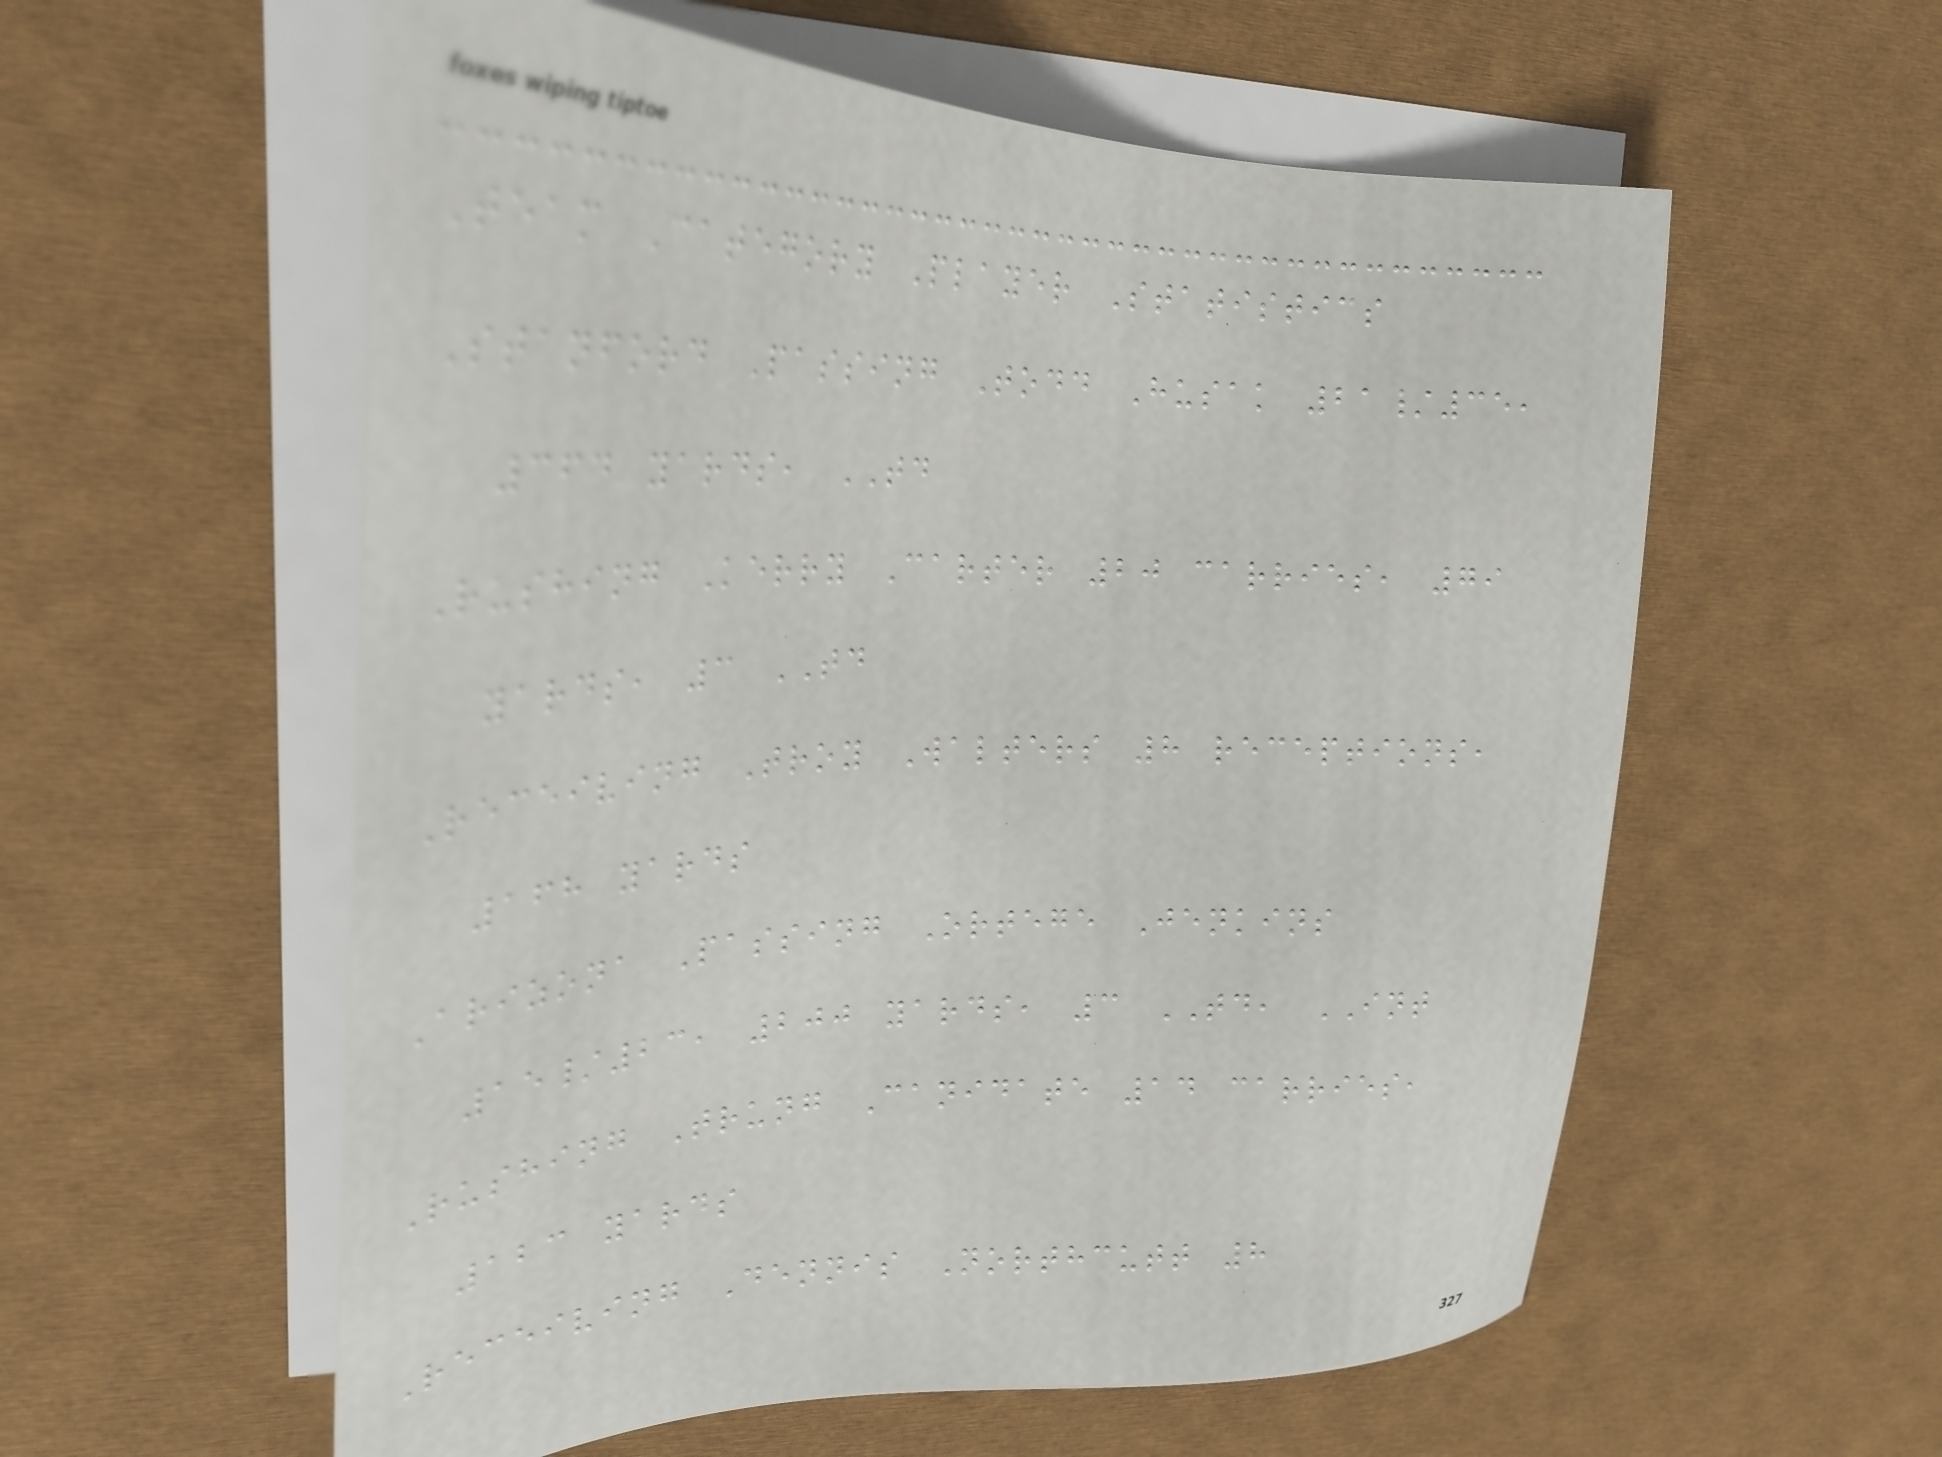Team Category Player Statistics
Stanford Passing Todd Husak 21/35,
364 yards, TD
Rushing Kerry Carter 20 carries, 79
yards, 3 TD
Receiving Troy Walters 8 receptions,
168 yards
Arizona Passing Ortege Jenkins
15/23, 200 yards, 3 TD, INT
Rushing Trung Canidate 14 carries,
123 yards
Receiving Dennis Northcutt 8
